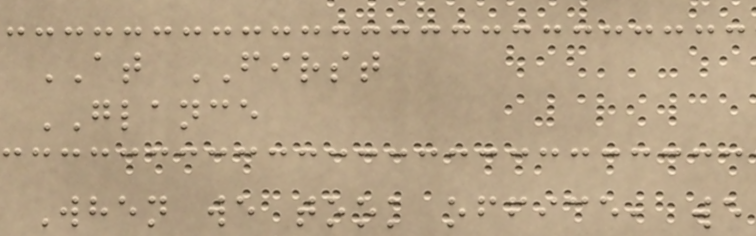AT FIRST
GLANCE
When we took office, we
